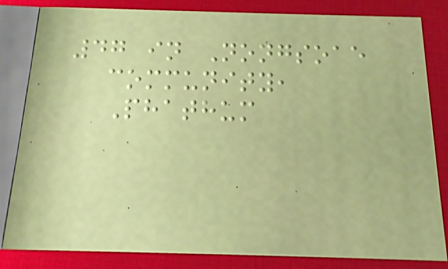47 in Nongsoae
community,
Phathum
